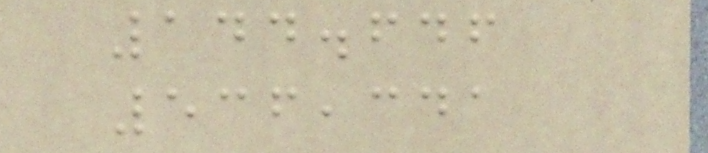144.646
536,341
